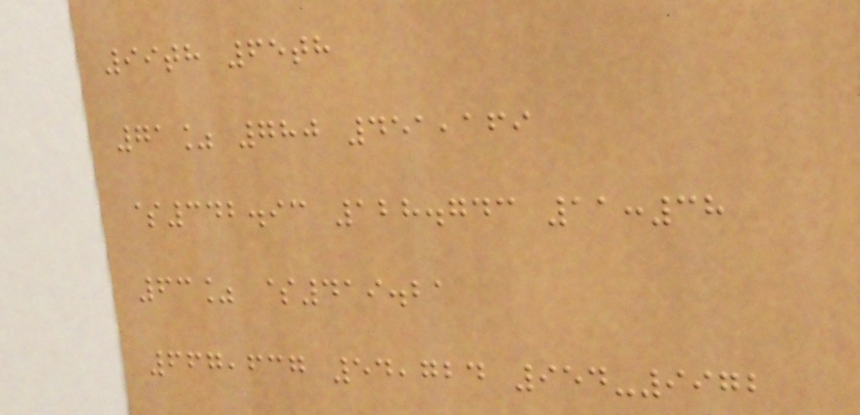99th 65th
71% 780 451,169
$342.93 128.743 11:38
63% $419.21
667,637 54,724 954-9972
